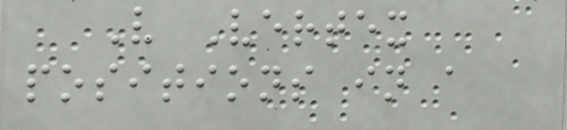V Vertex
positions in a
